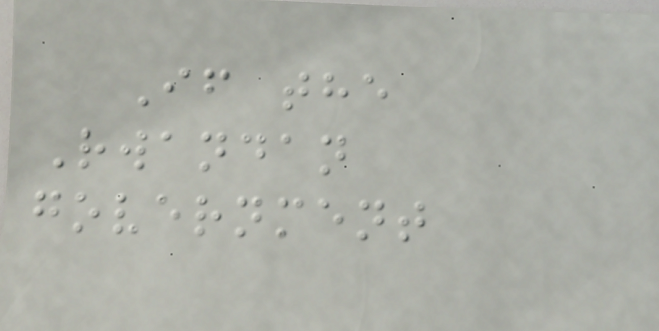If the
Rwandan
government
